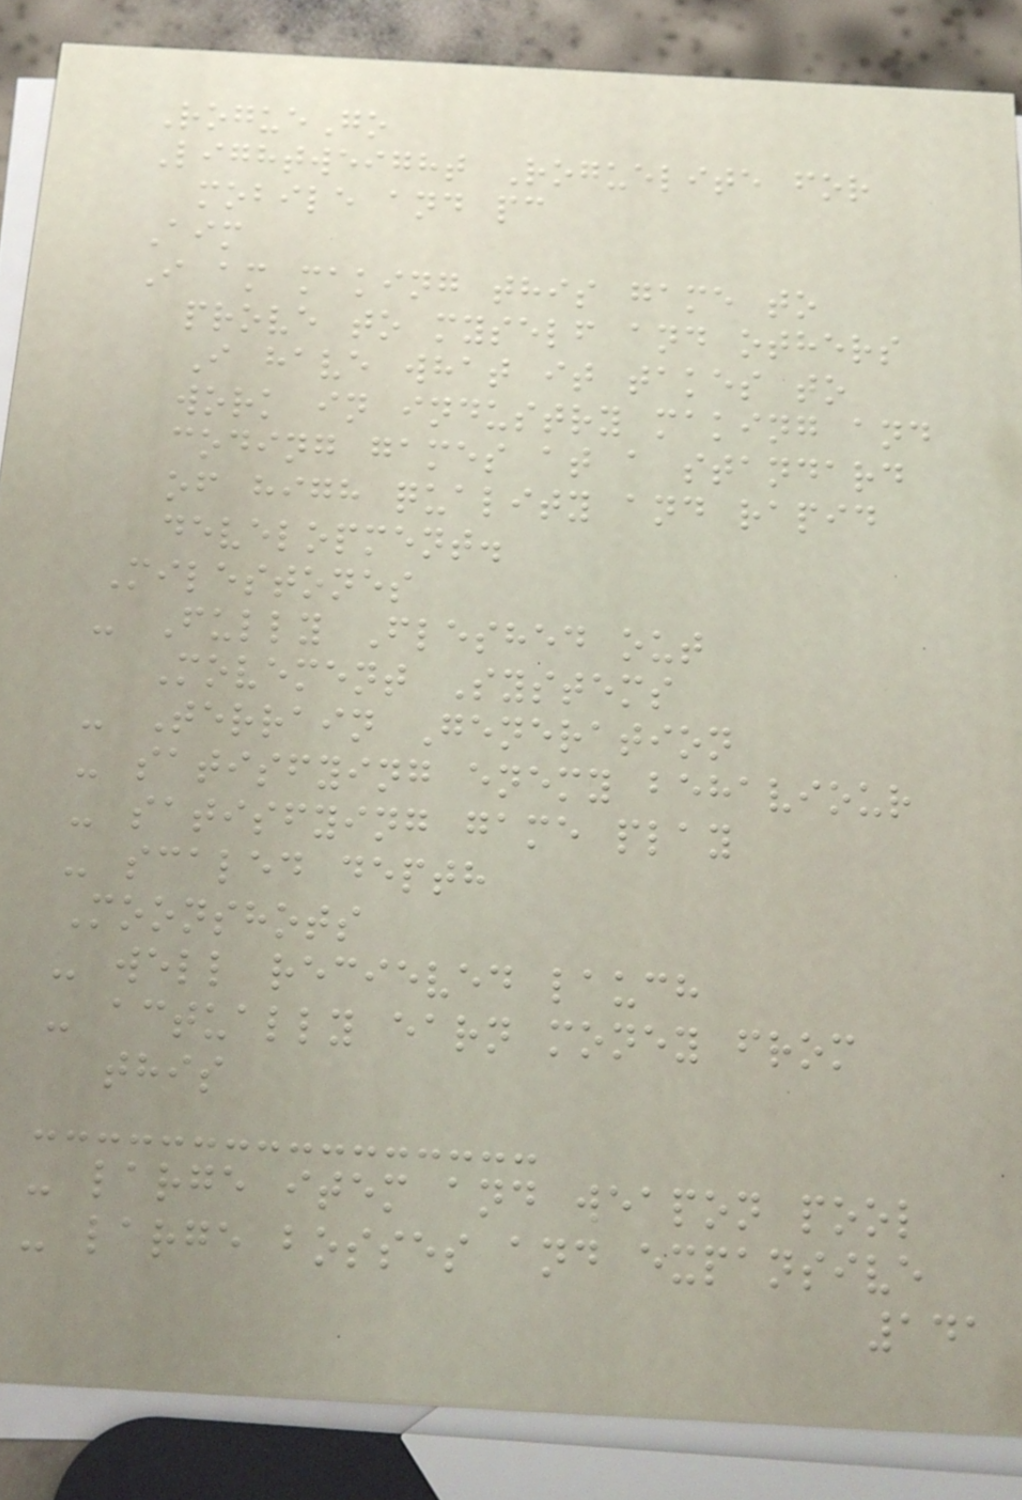RogueGo
Lightweight Roguelite for
mobile and pc
Aim
I am making this game to
prove to myself and others
I have what it takes to
work in industry making and
coding games at a standard
of high quality and rapid
development.
Milestones
- Fully Fleshed out
Movement Systems
- Terrain Generation
- satisfying enemy behaviour
- satisfying game play
- scaled depth
Moonshots
- well recieved lauch
- actually earn money from
this
- large item and weapon pool
- large bosses and expansive
141
